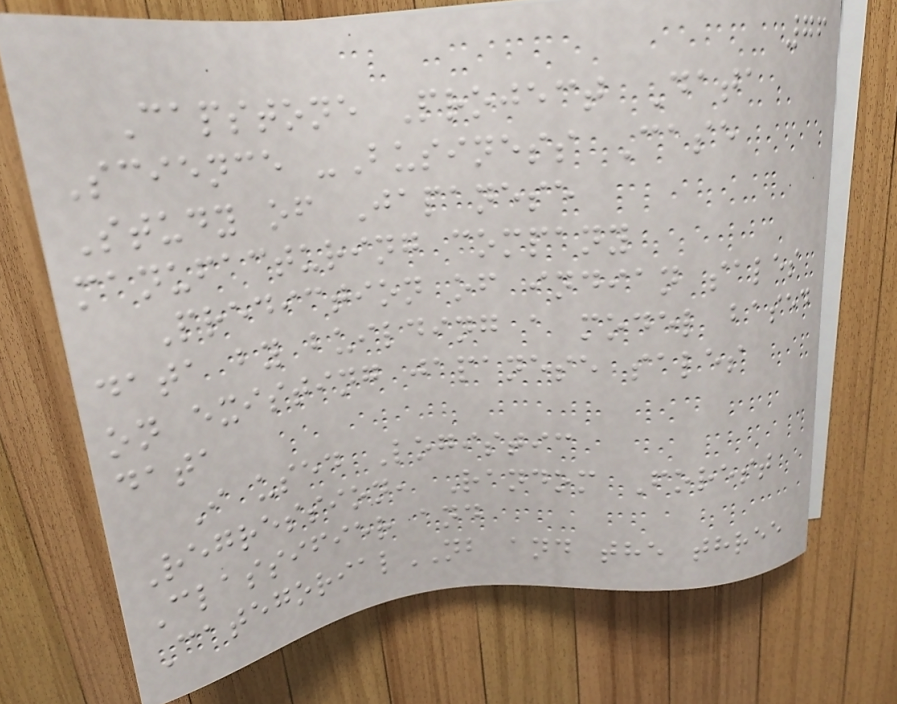76
Capstone Project Data
Science -Business Case
Study of Japanese
manufacturing company
Prediction of indian sales
data by building a model based
on existing japanese sales
data
I used Logistic
Regression, Random Forest
Classifier and
CategorialNB and the three
